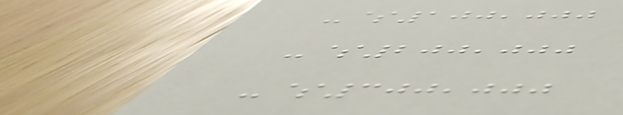-$100,000
-$200,000
-$300,000
